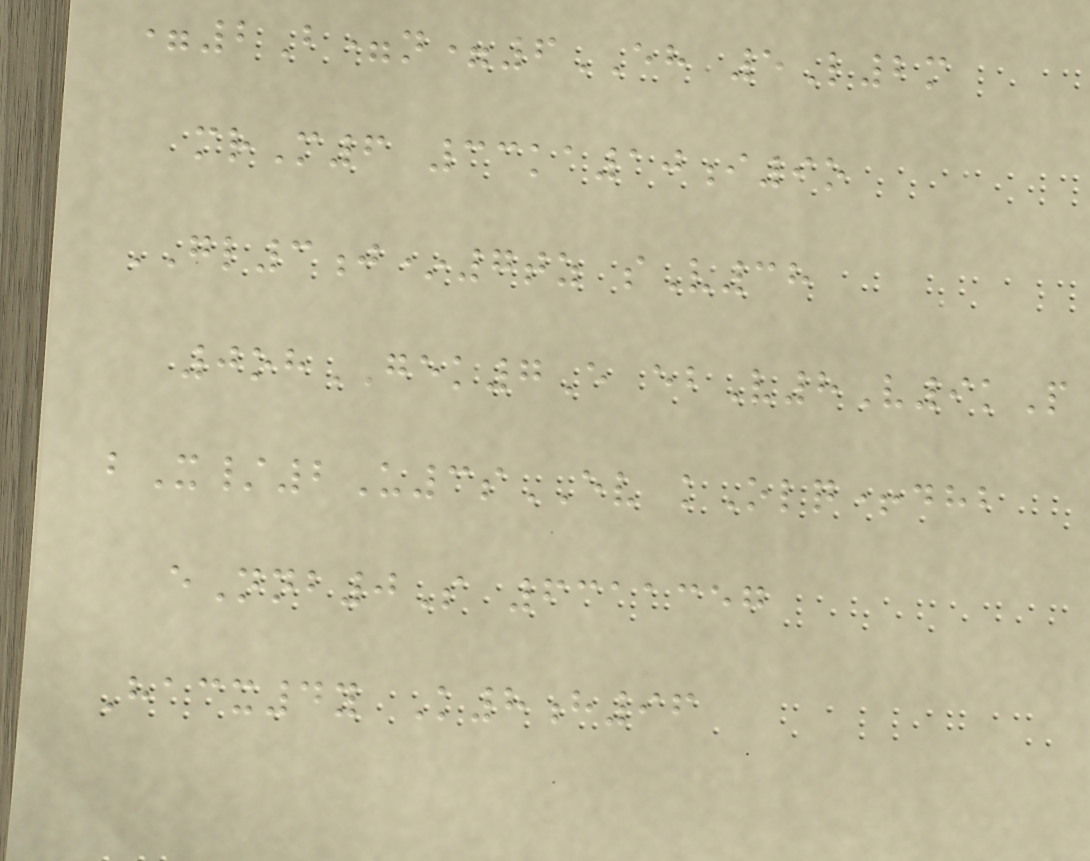=2B=n=6EH 5L2m
mrM6 33ka10i9o
GL3j*7tz sV38
0ohGEK7E ebV8V9kP
bX/2U3sEV kOlq+dhb
eNnb0S 6311357
Hacx4y K8h96
